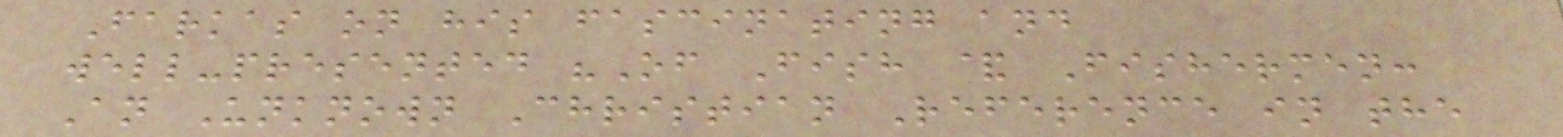Farkas on his fascinating and
well-presented "Of Fish & Fishermen:
An Unknown Christian Reference in the
